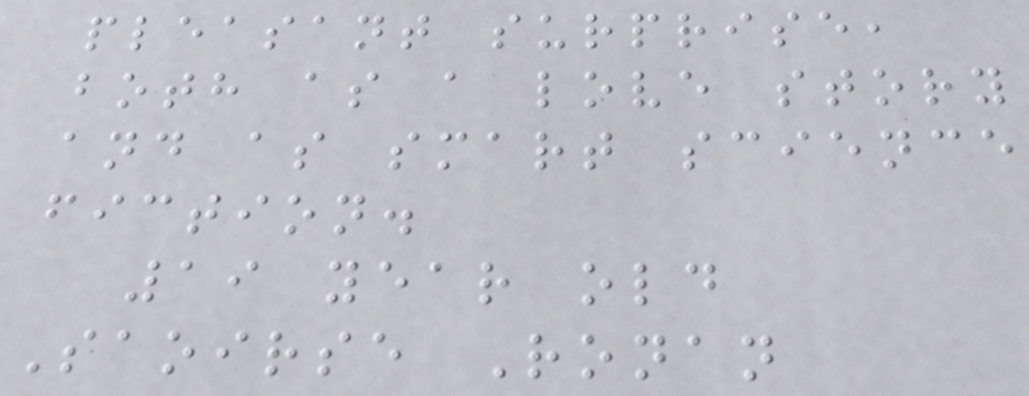pleasant surprise,
both as a love story
and as smart science
fiction.
19 year old
Saoirse Ronan
